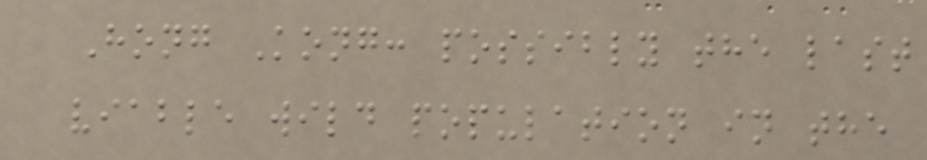Hong Kong: possibly the last
viable wild population in the
